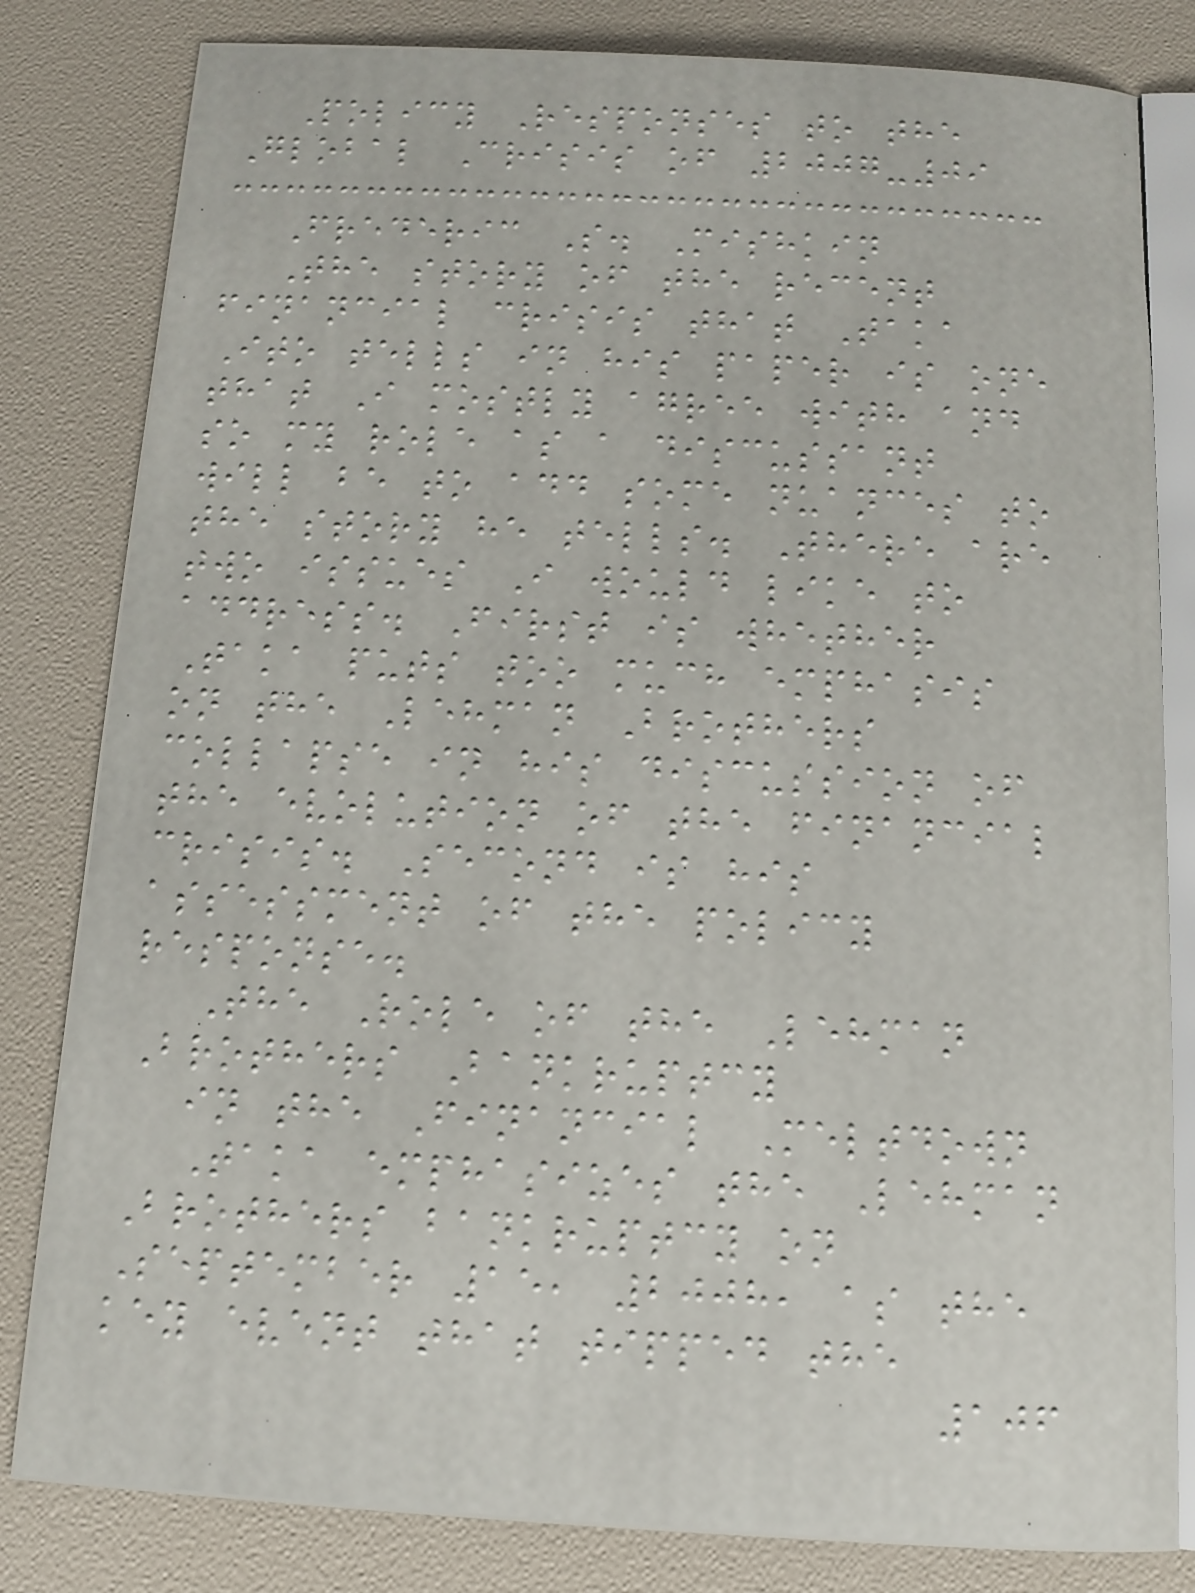Policy Responses to the
Global Crisis of 2007-09
Frederic S. Mishkin
The story of the recent
financial crisis that Taka
Ito tells in his paper is one
that I mostly agree with and
so my role as a discussant
will be to add some nuances to
the story he tells. There are
two issues I would like to
address. First is whether
Taka puts too much emphasis
on the Lehman Brothers
collapse in his discussion of
the evolution of the financial
crisis. Second is his
assessment of the policy
response.
The Role of the Lehman
Brothers Bankruptcy
in the Financial Meltdown
Taka emphasizes the Lehman
Brothers bankruptcy on
September 15, 2008, as the
key event that tipped the
106
